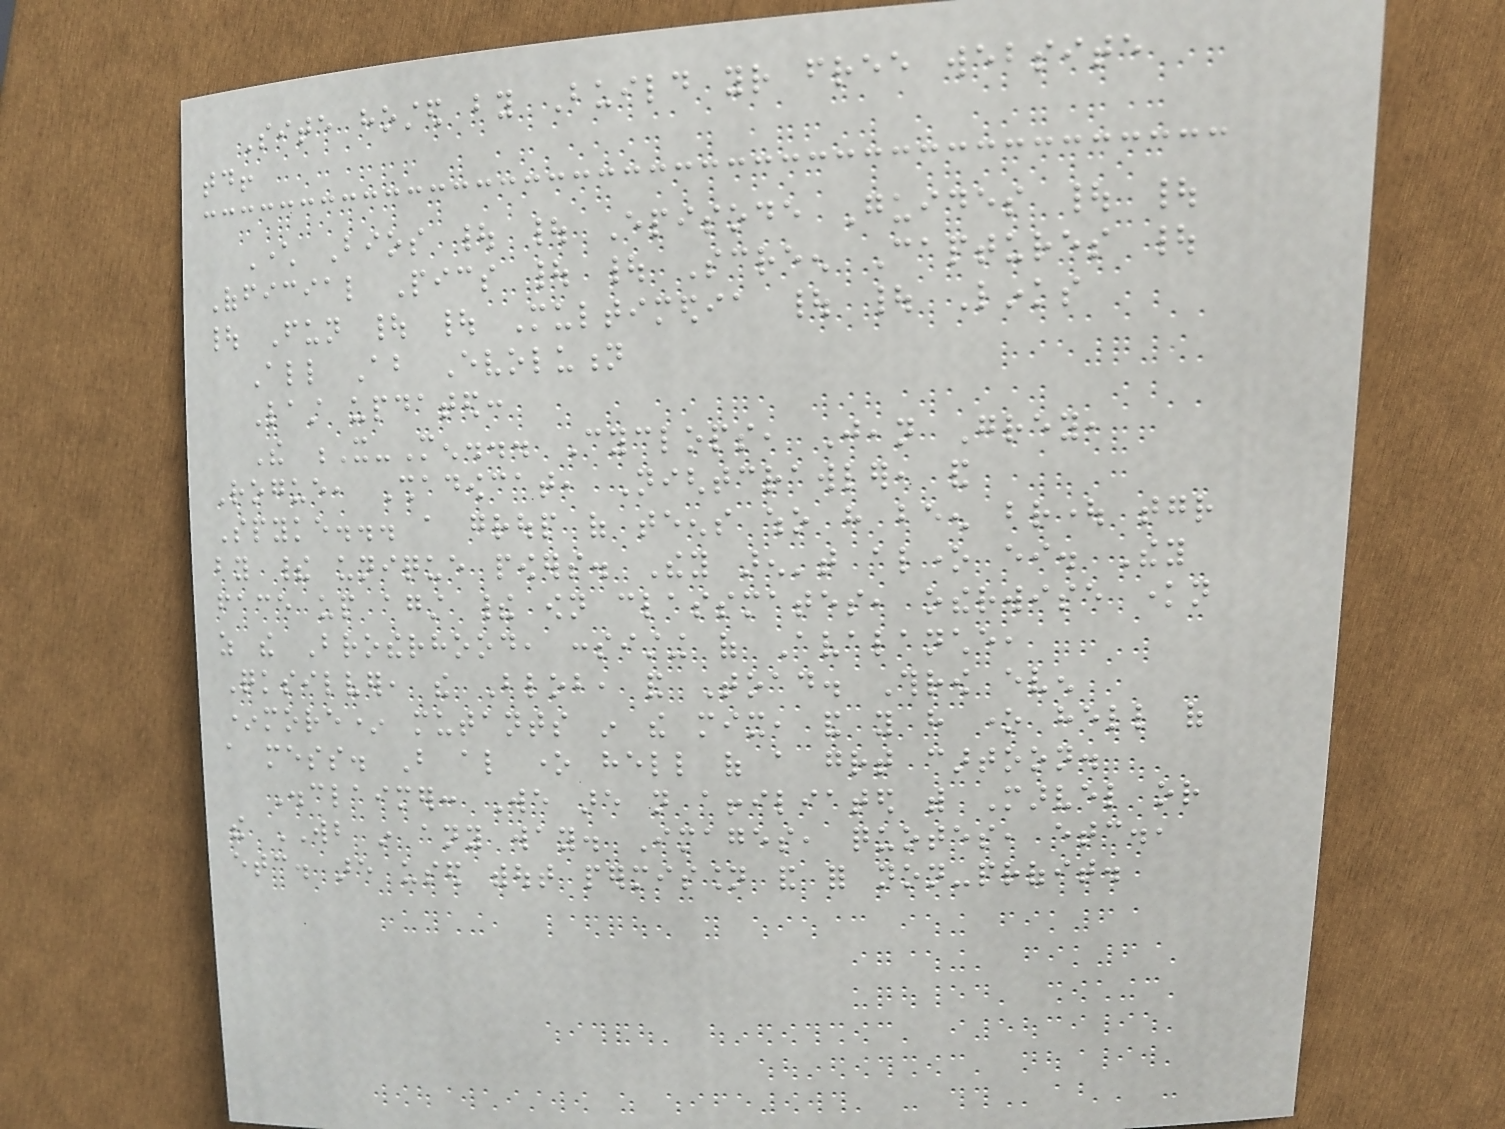Site hosted by Build your free website
today!
Character Bios | | Episode Guides | |
Official Pics | | Screen Captures |
| Fun | | Multimedia | | Links
All About Evolution
Last updated:
The X-Men... Cyclops, Jean Grey,
Rogue, Shadowcat, Nightcrawler, and
Spyke... a group of teens who have been brought together
by their unique powers. They aren't alone either. They
face up against their own classmates, otherwise known
as the Brotherhood, consisting of Avalanche,
Quicksilver, the Blob, and Toad. Throw even
*more* mutants in the mix, and you have one hell of
a mess. But also one hell of a great cartoon.
Disclaimer: We are not affiliated with Marvel or
the WB in any way. Images, quotes, etc.,
etc. are used without permission and for non-profit.
